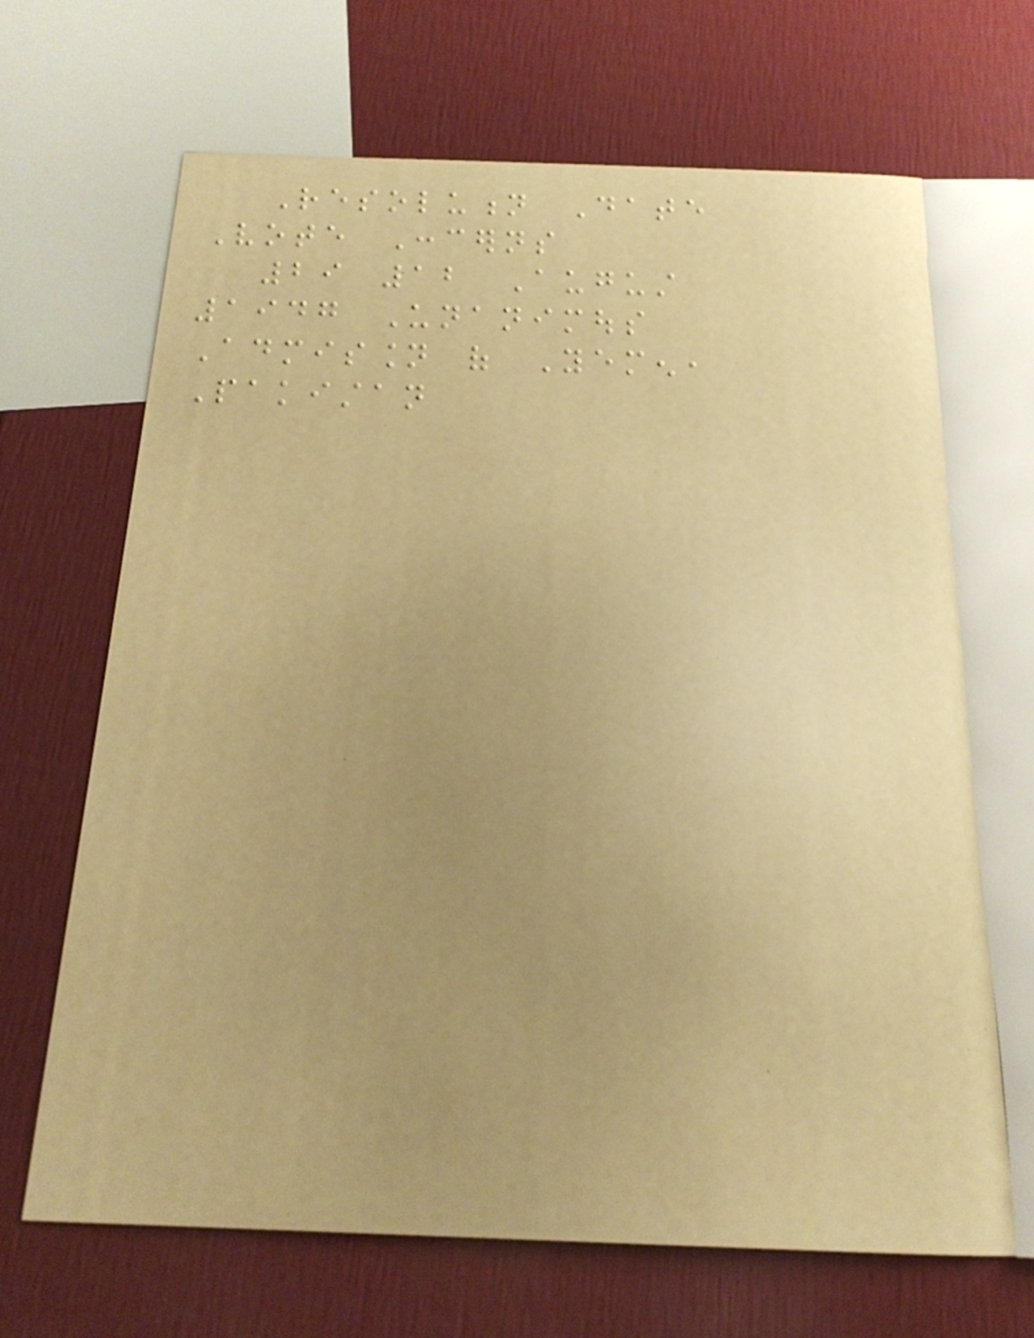Resolution Date
Vote Concerns
29 12 August
1947 Unanimous
Admission of Yemen,
Pakistan
